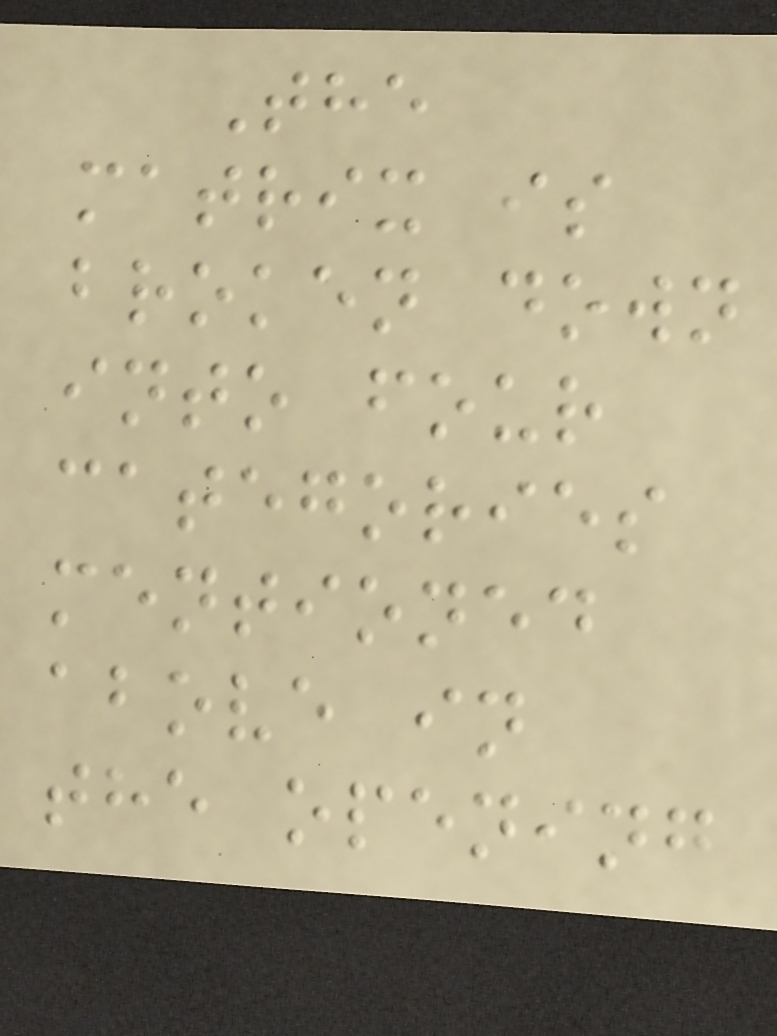The
matrix is
broken down
into four
categories
mentioned
above in
the opening
